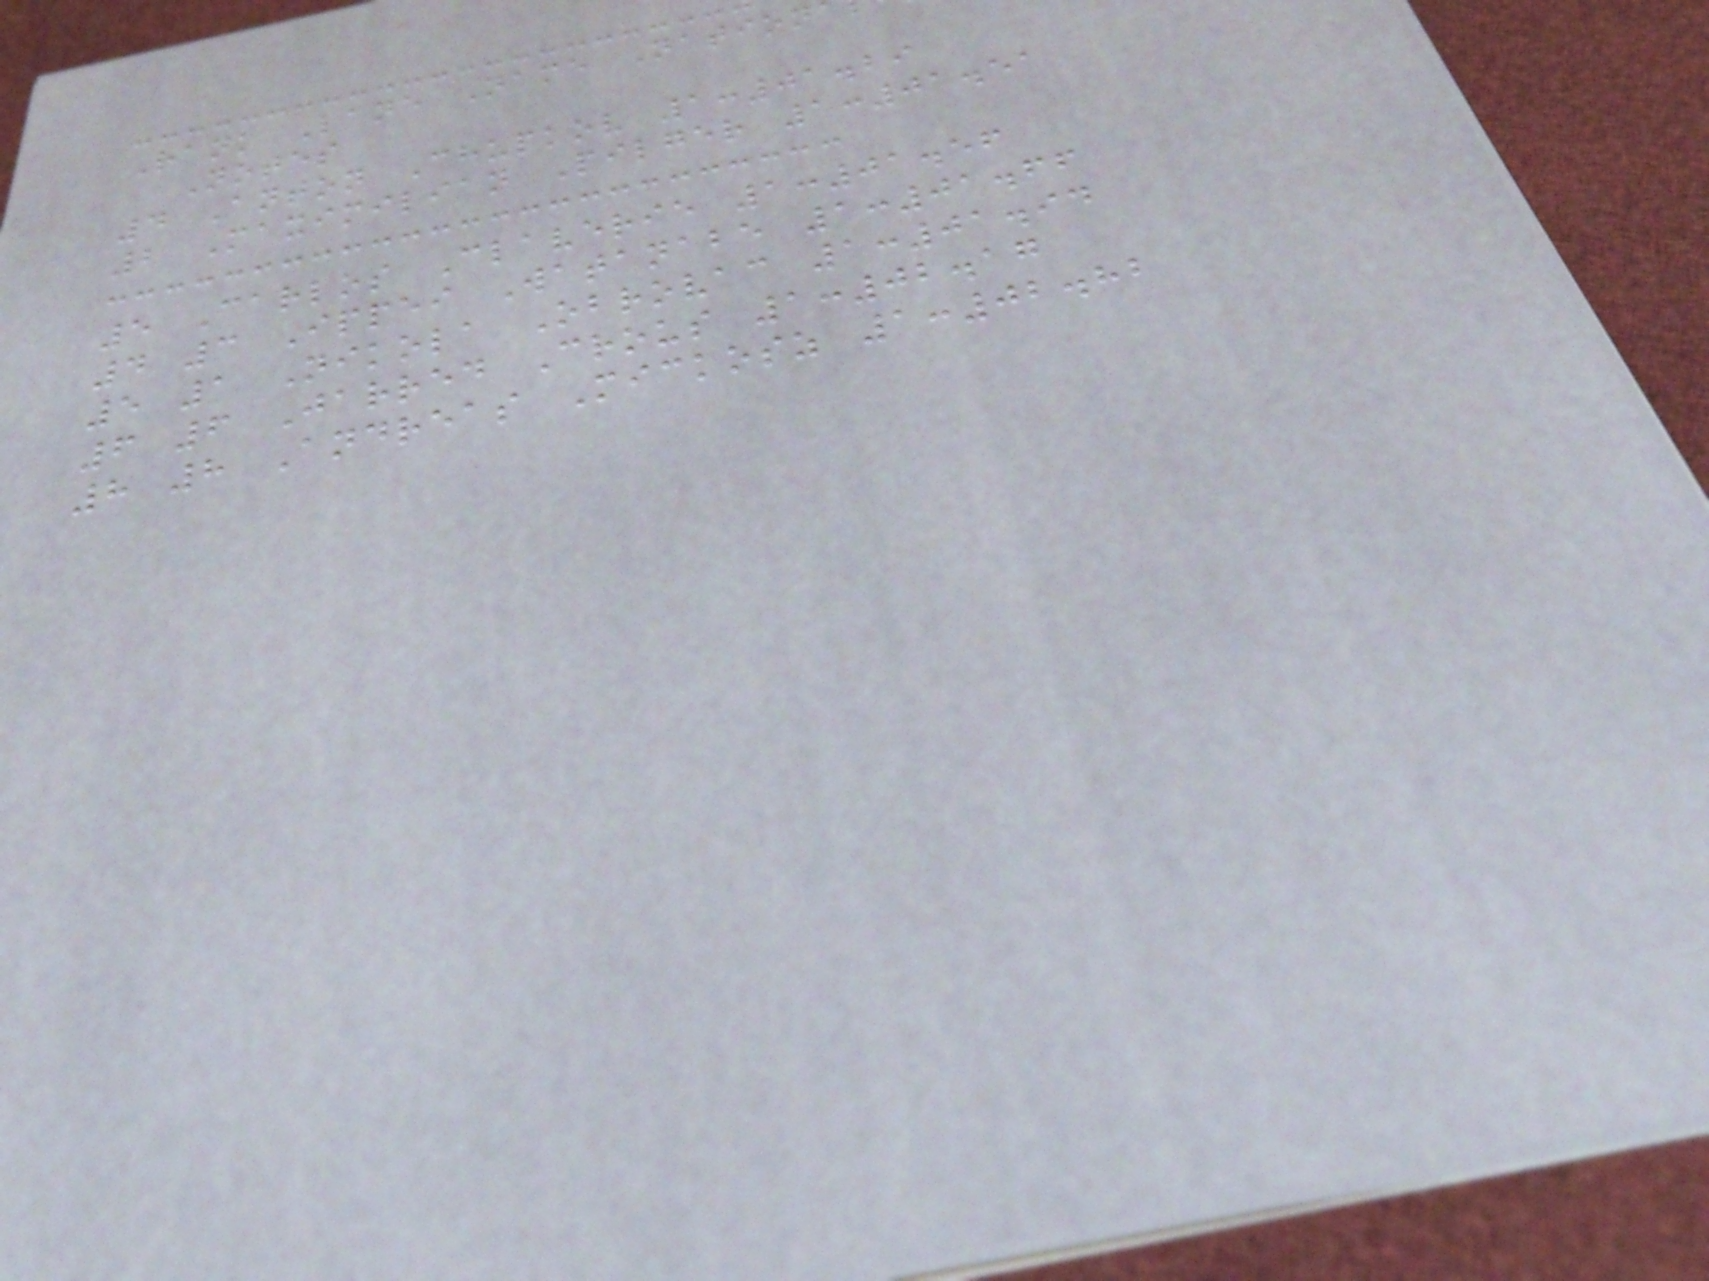Rank Lane Name Nation
Notes
4 Anton Chupkov 1:01.29
2 Maximilian Pilger 1:01.51
5 Carlos Claverie 1:01.56
4 3 Ippei Watanabe 1:01.66
5 1 Nikola Obrovac 1:01.94
6 6 Jarred Crous 1:02.17
8 8 Andreas Mickosz 1:02.82
